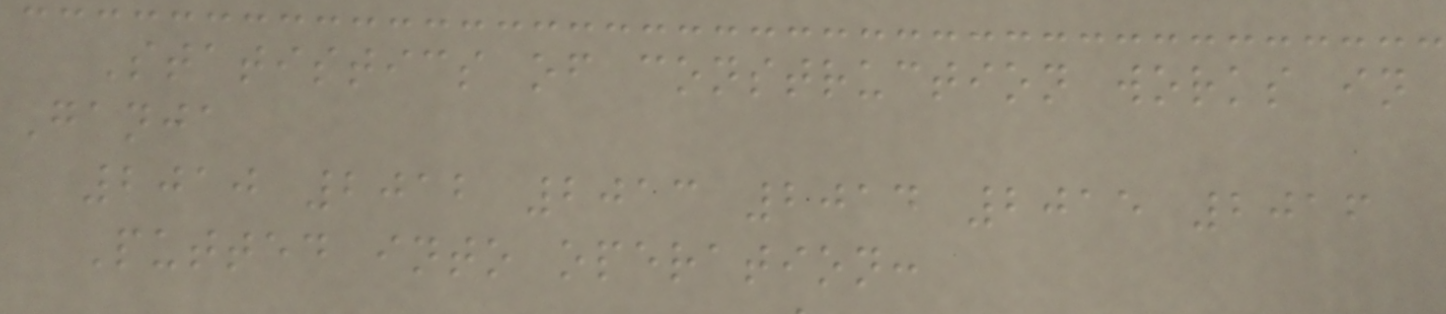Statistics of construction works in
Ganja
2010 2012 2013 2014 2015 2016
Putted into operation:
